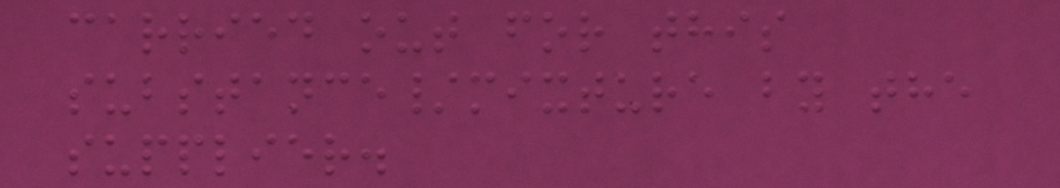carried out for this
substance/mixture by the
supplier.
